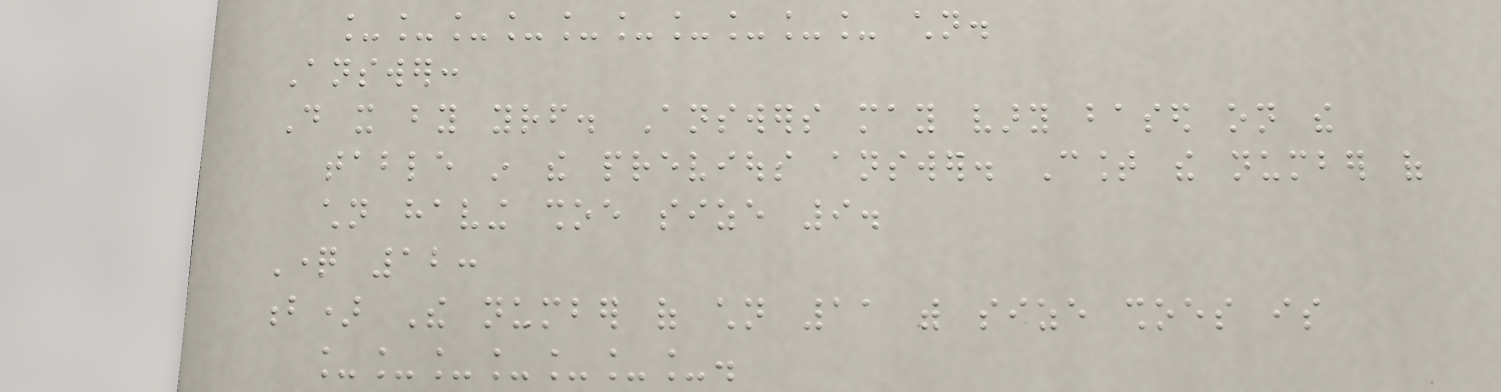__________ children.
Answer:
Do it by yourself. Answers may vary based on the
table in the previous answer. Count the number of
children having shoe size 9.
Question 12:
b) The number of children 11 with size shoes is
_______.
